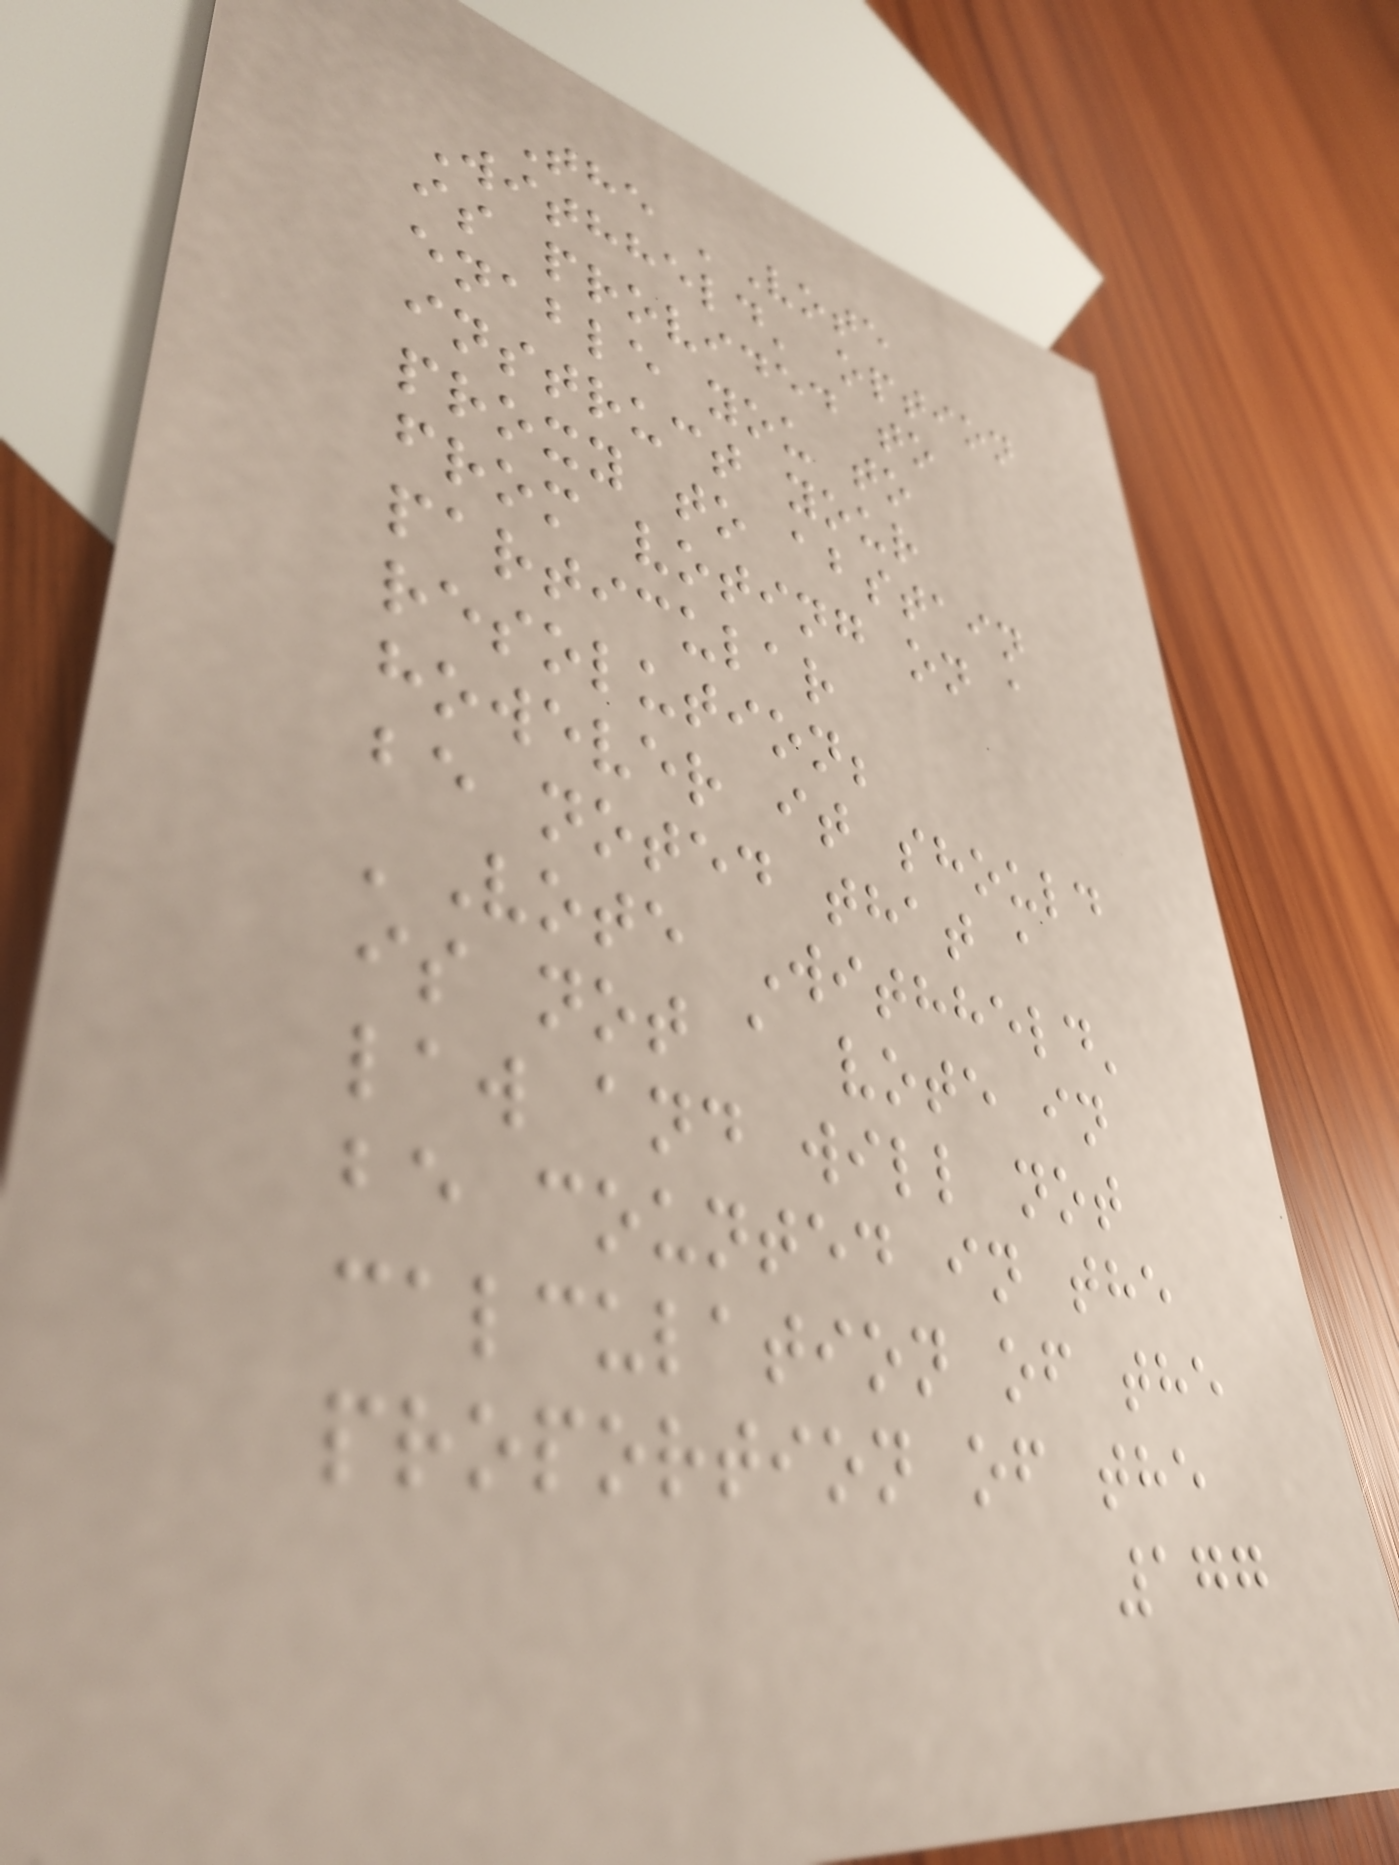The 'Vote
Withheld' option
is provided to
enable you to
instruct your
proxy to abstain
from voting on a
particular
resolution;
however it should
be noted that a
'Vote Withheld'
is not a vote in
law and will not
be counted in the
calculation of the
proportion of the
177
